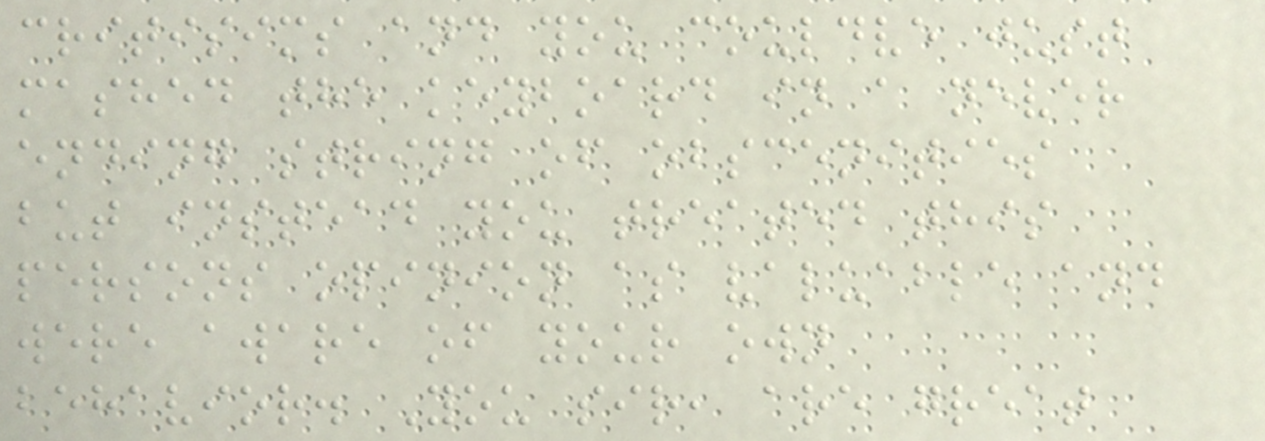critisims and you couldve just
mashed the keyboard in a never
ending string of obscenities
but instead you treated this
persons opinion as valuable and
were aware of your own
behavior. You sir, are great
